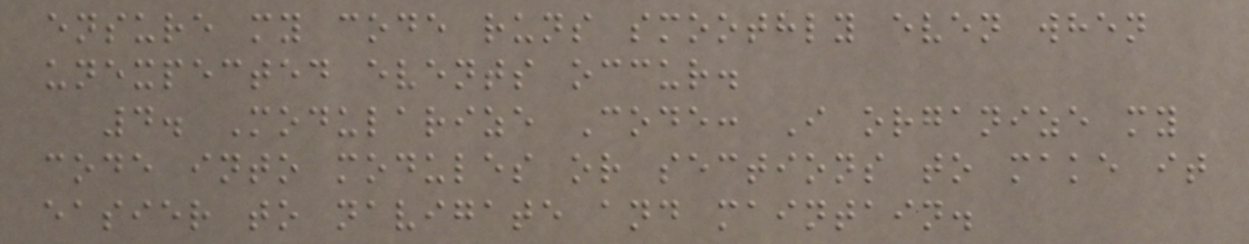ensure my code runs smoothly even when
unexpected events occur.
4. Modularize Code: I organize my
code into modules or sections to make it
easier to navigate and maintain.
